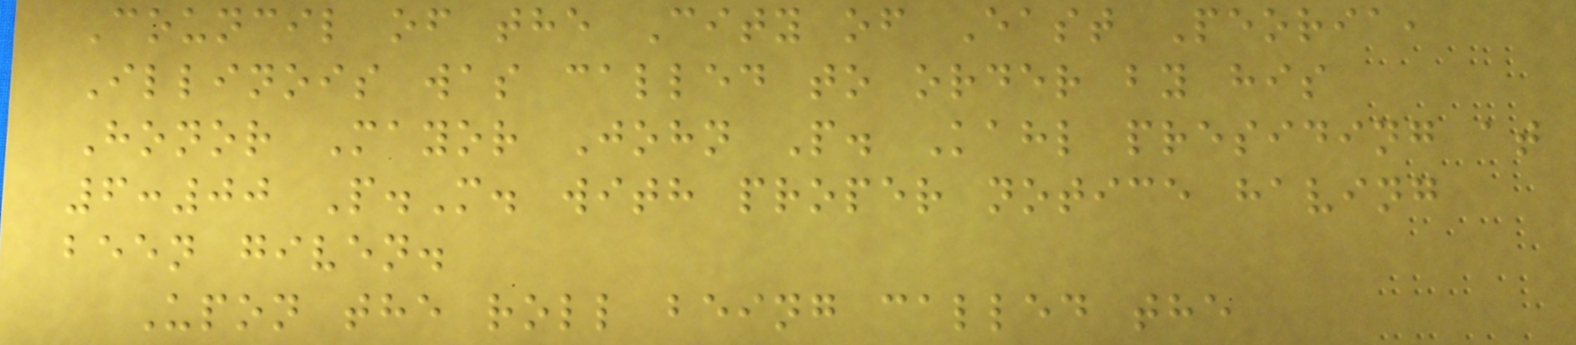Council of the City of East Peoria,
Illinois was called to order by his
Honor Mayor John P. Kahl presiding at
6:00 P.M. with proper notice having
been given.
Upon the roll being called the
